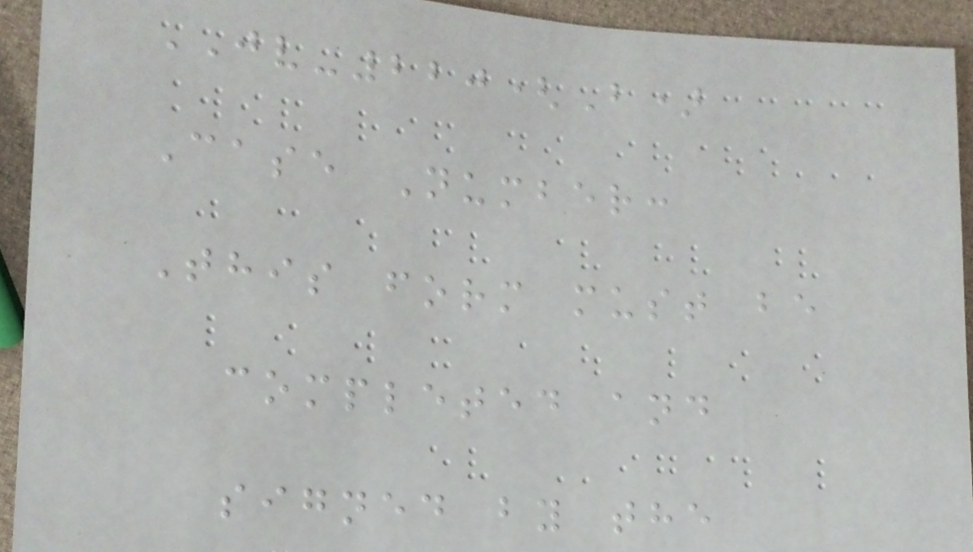JV-220(B)
Case Number:
This form must be
completed and
signed by the
